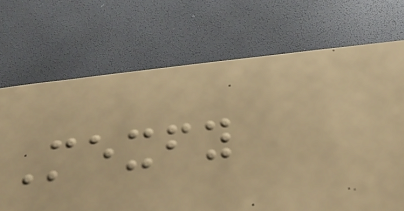Mexfy
